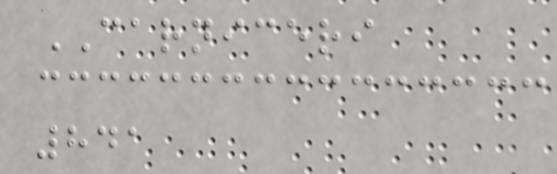CARNICERI
841
